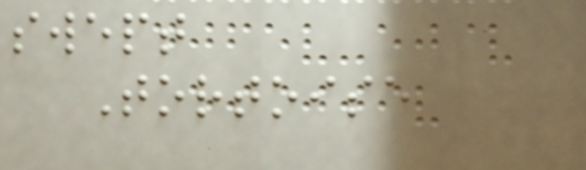swept
Tortoise
